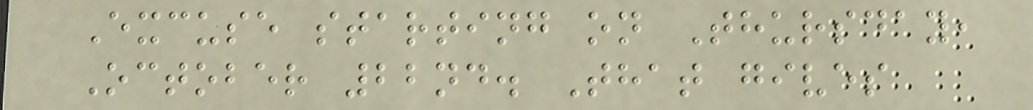Excuse starting on Thursday,
October 22nd. That gives
